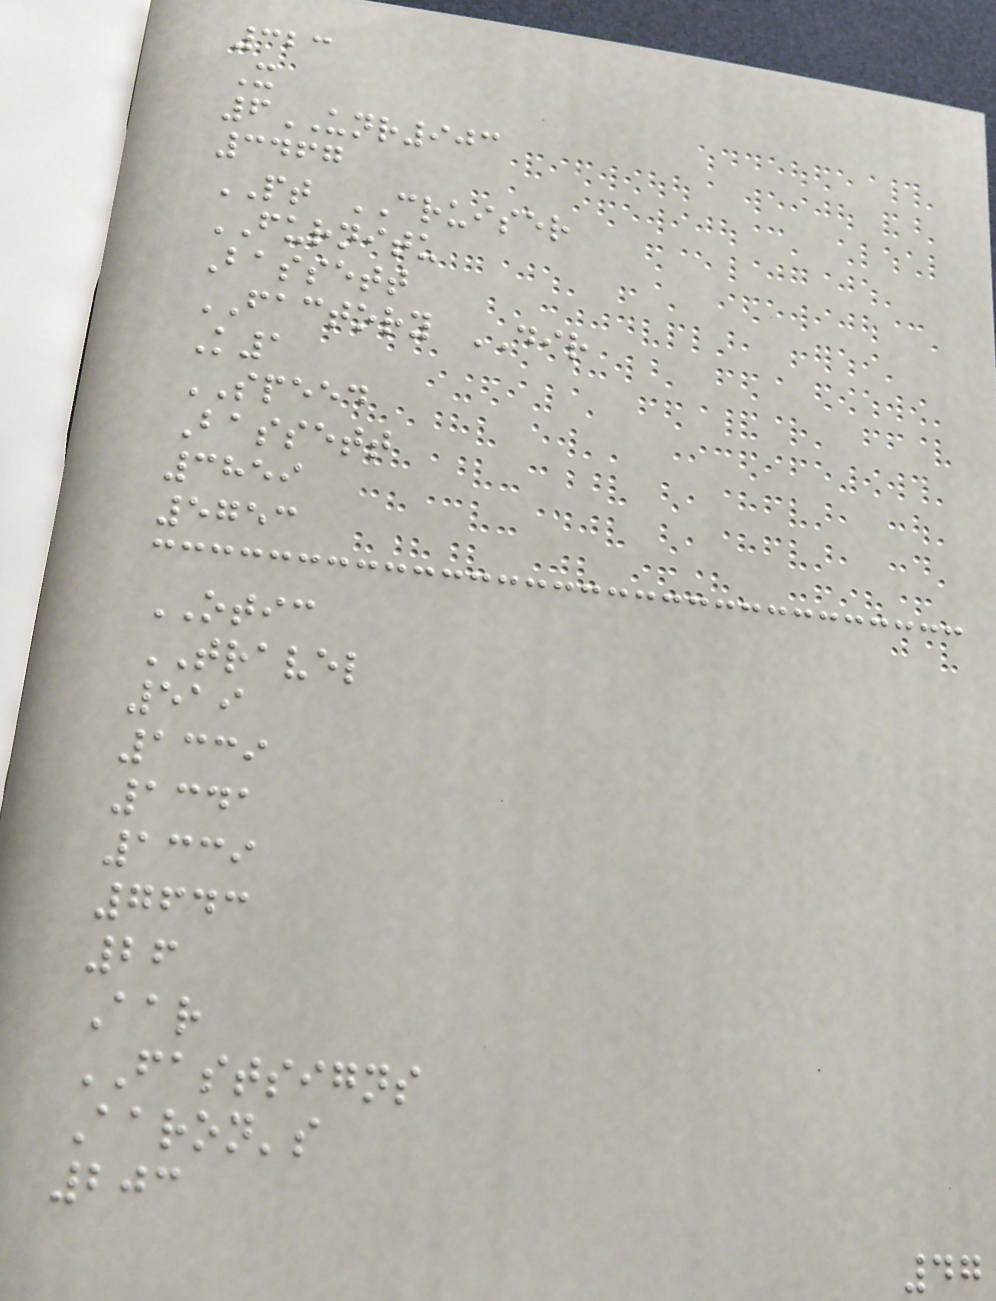323
X
6UNR903
3467
PT CRUISER
FURNITU
Bassett
FACTORY DIR
K1
SPEED
Bassett
3859
5753
OTIC
TRAVEL
519
1339
1341
1339
7643
26
Aar
FASTSIGNS
Aaron's
203
47
